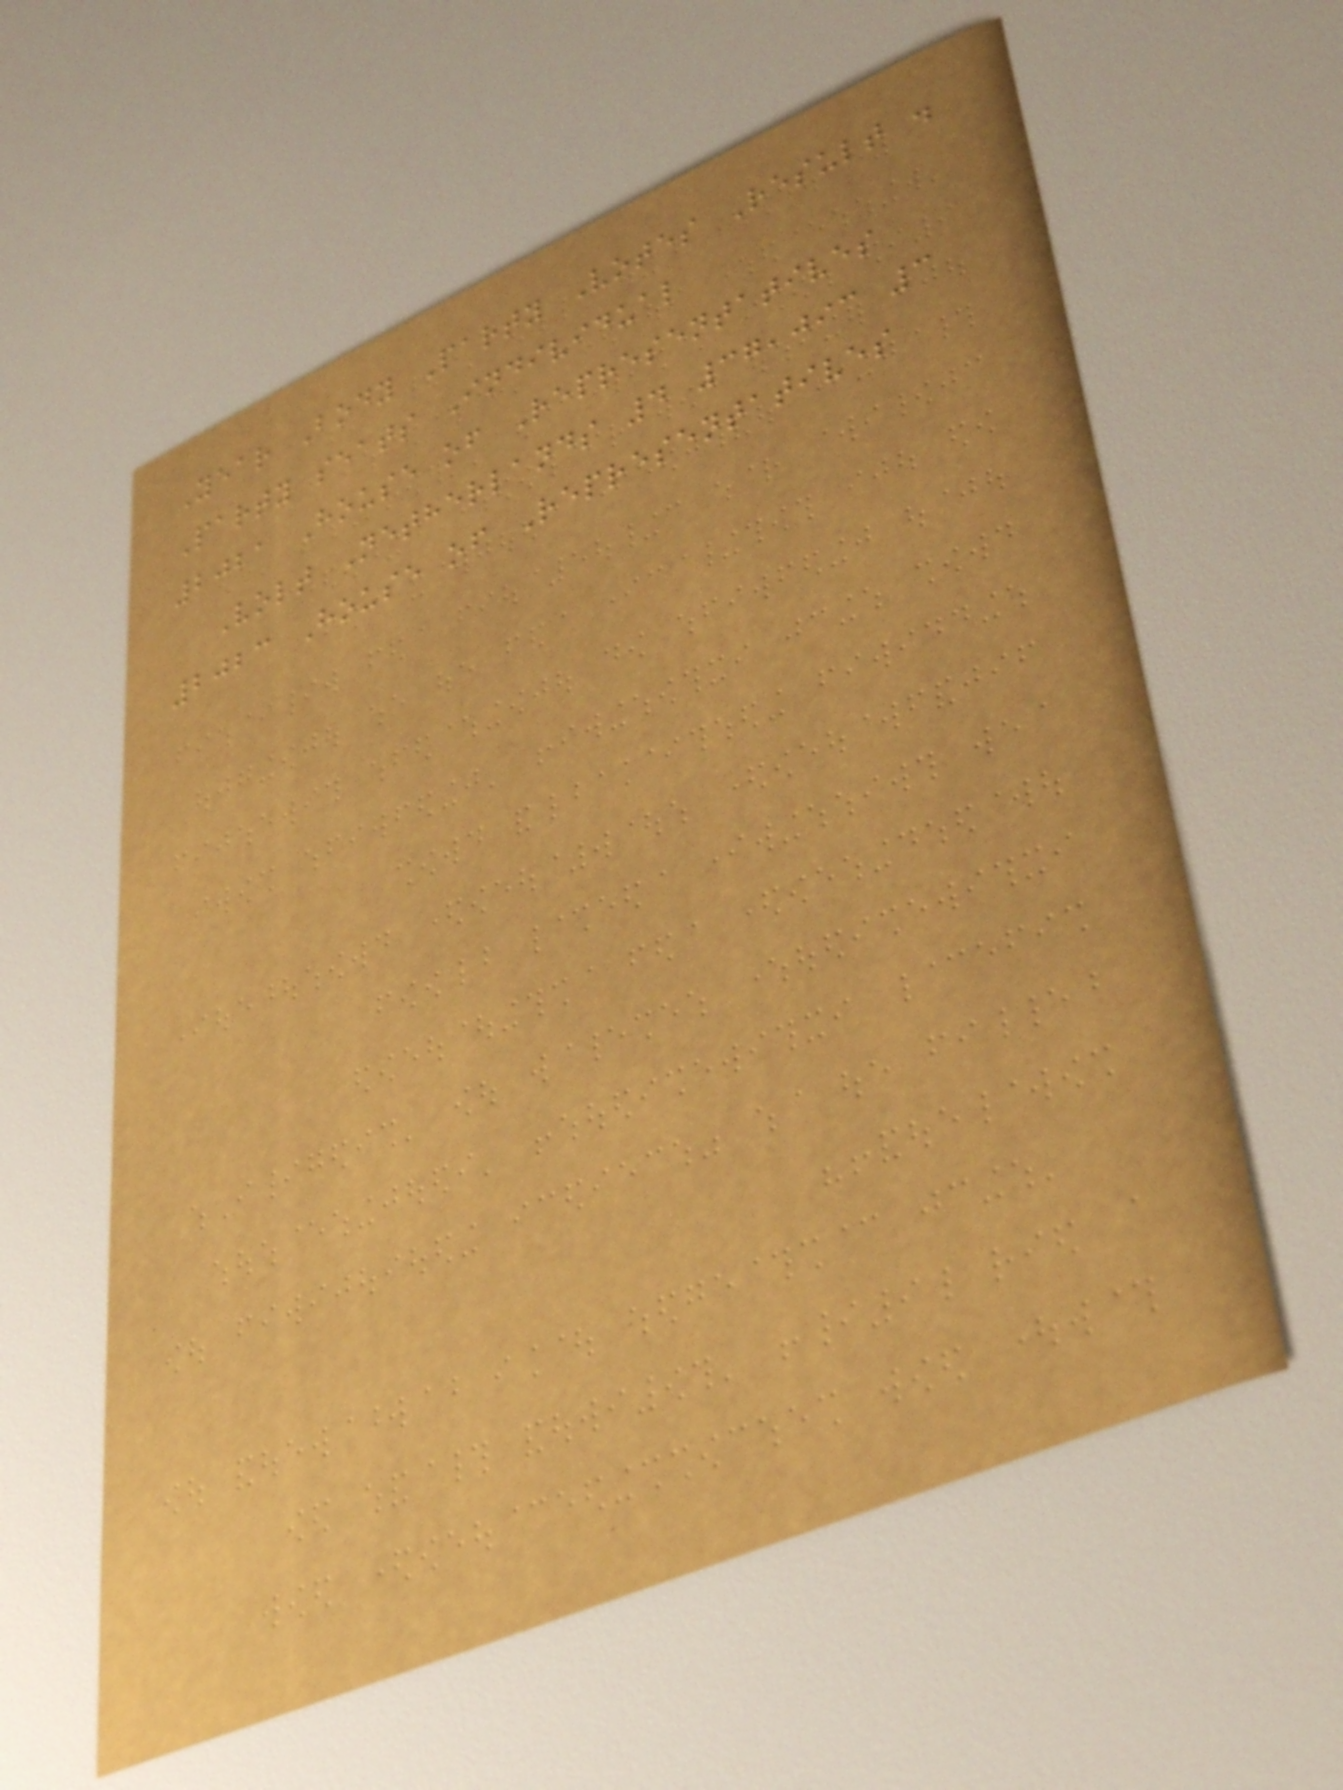Year Body Party Votes Result .
Party seats Individual
2021 House of Representatives
Volt Netherlands 4 37,093 3
2023 House of Representatives
